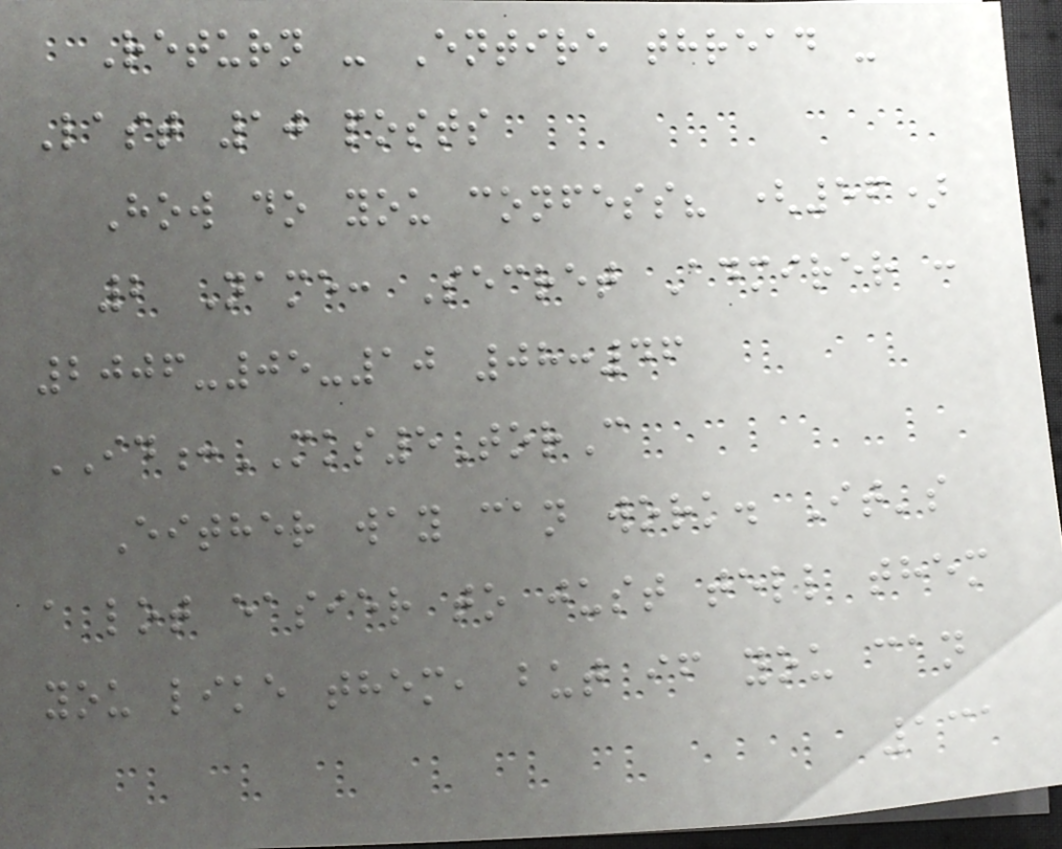Return - Entire thread -
Last 10 posts
How do you confess? (56)
2 Name: Secret Admirer :
2006-05-10 08:46
ID:MKS5TorC
Either way can work. It's
a lot easier to just tell them
you like them, but if you can
131
